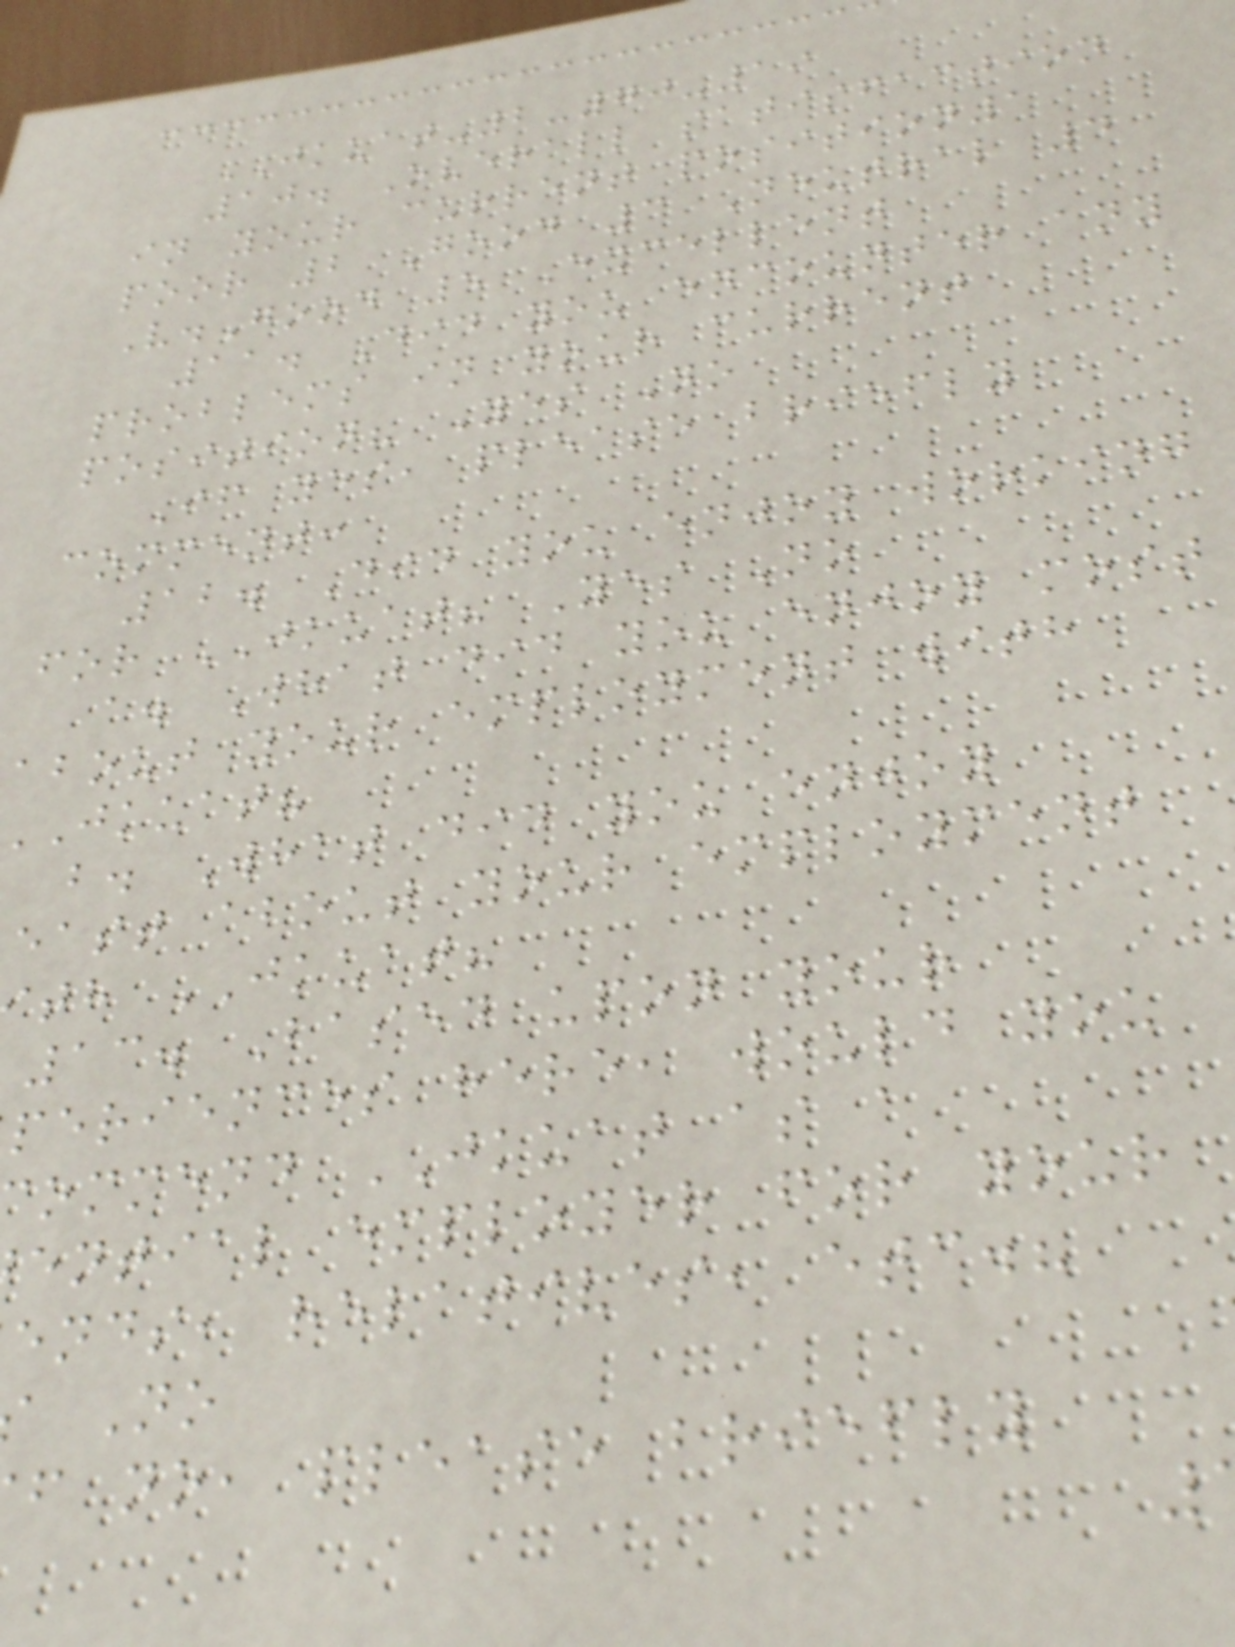JKUAT-2-70-19
10. Overall satisfaction
in your current position1
poor 2 Good 3 Neutral 4
V.Good 5 Excellent
11. Did you encounter any
problems in your current
position? Yes No
If yes, please briefly
comment:
12. Did you enjoy working
for JKUAT? Yes No
a. What did you enjoy most
about your employment with
jkuat?
b. What did you enjoy
east about your employment
th JKUAT?
13. Based upon your
periences here, would you
ommend JKUAT as a
ential employer for your
ends, relatives, etc.?
f no, please briefly
